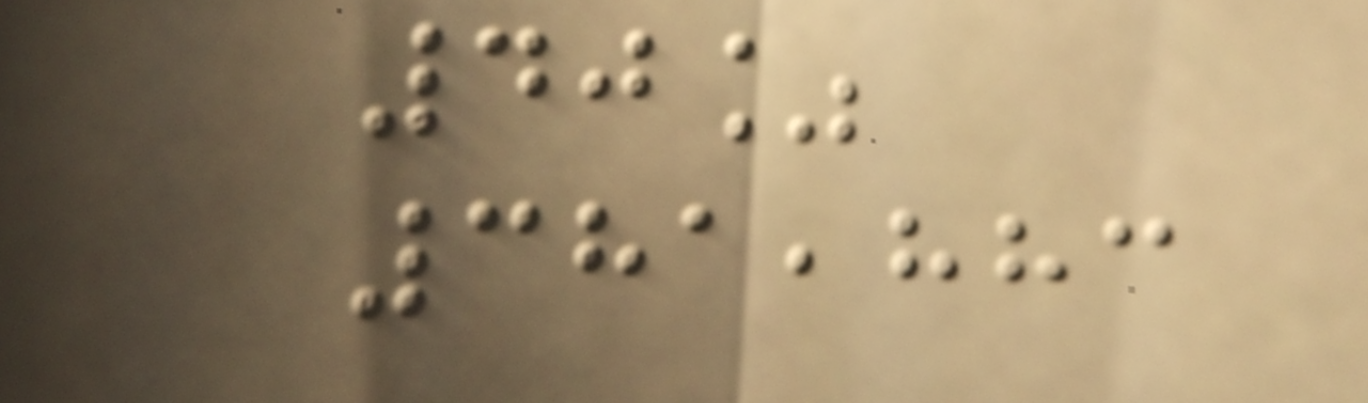40%
381,883
